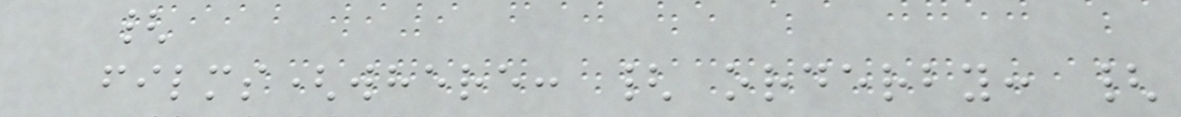{
films(where: { orderby: {
